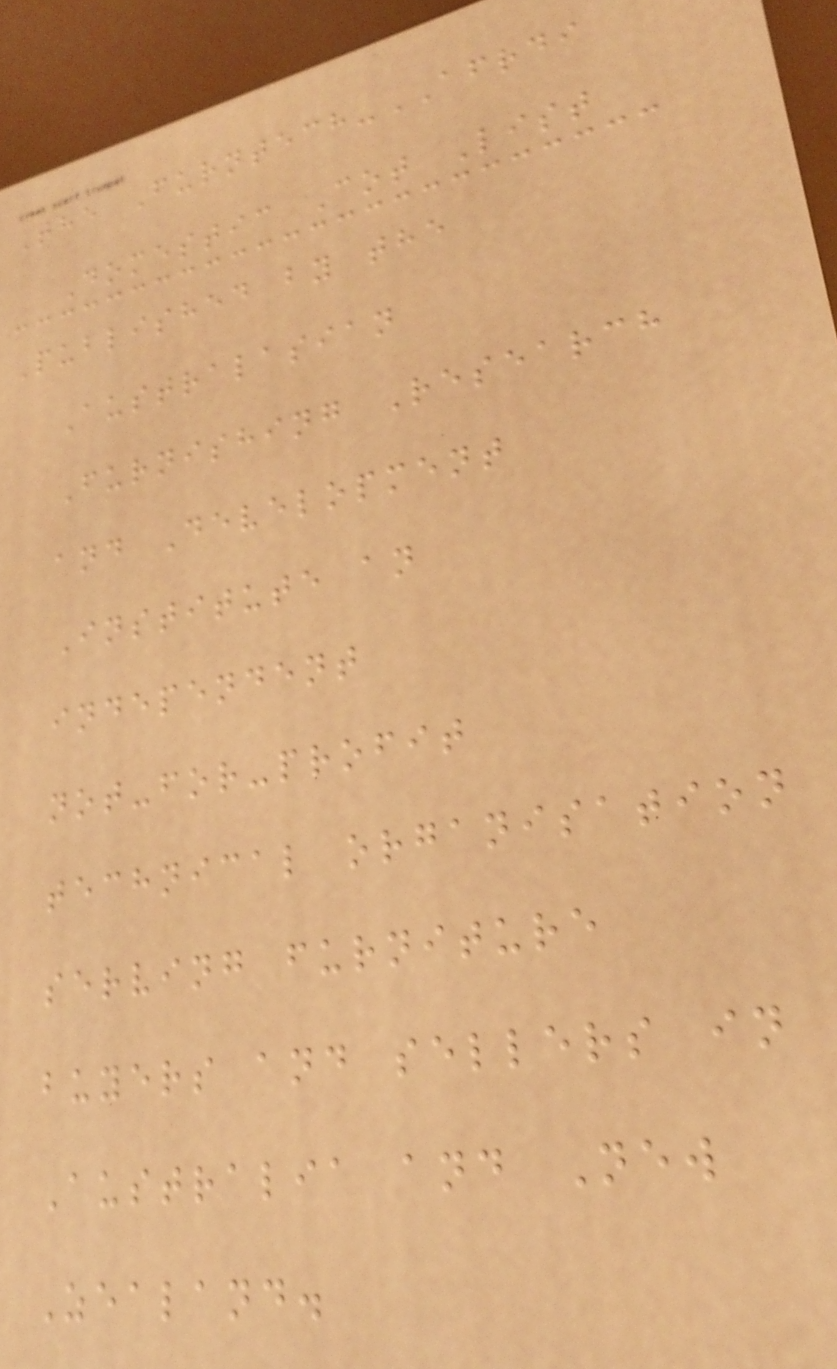The Furntech-AFRDI
Domestic Cot List
Published by the
Australasian
Furnishing Research
and Development
Institute an
independent
not-for-profit
technical organisation
serving furniture
buyers and sellers in
Australia and New
Zealand.
